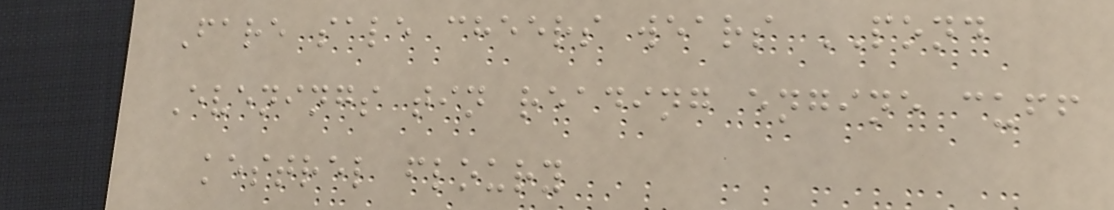Fare sale cheers wears POND
Evenings tin reading engine cuff
kestrel floury
